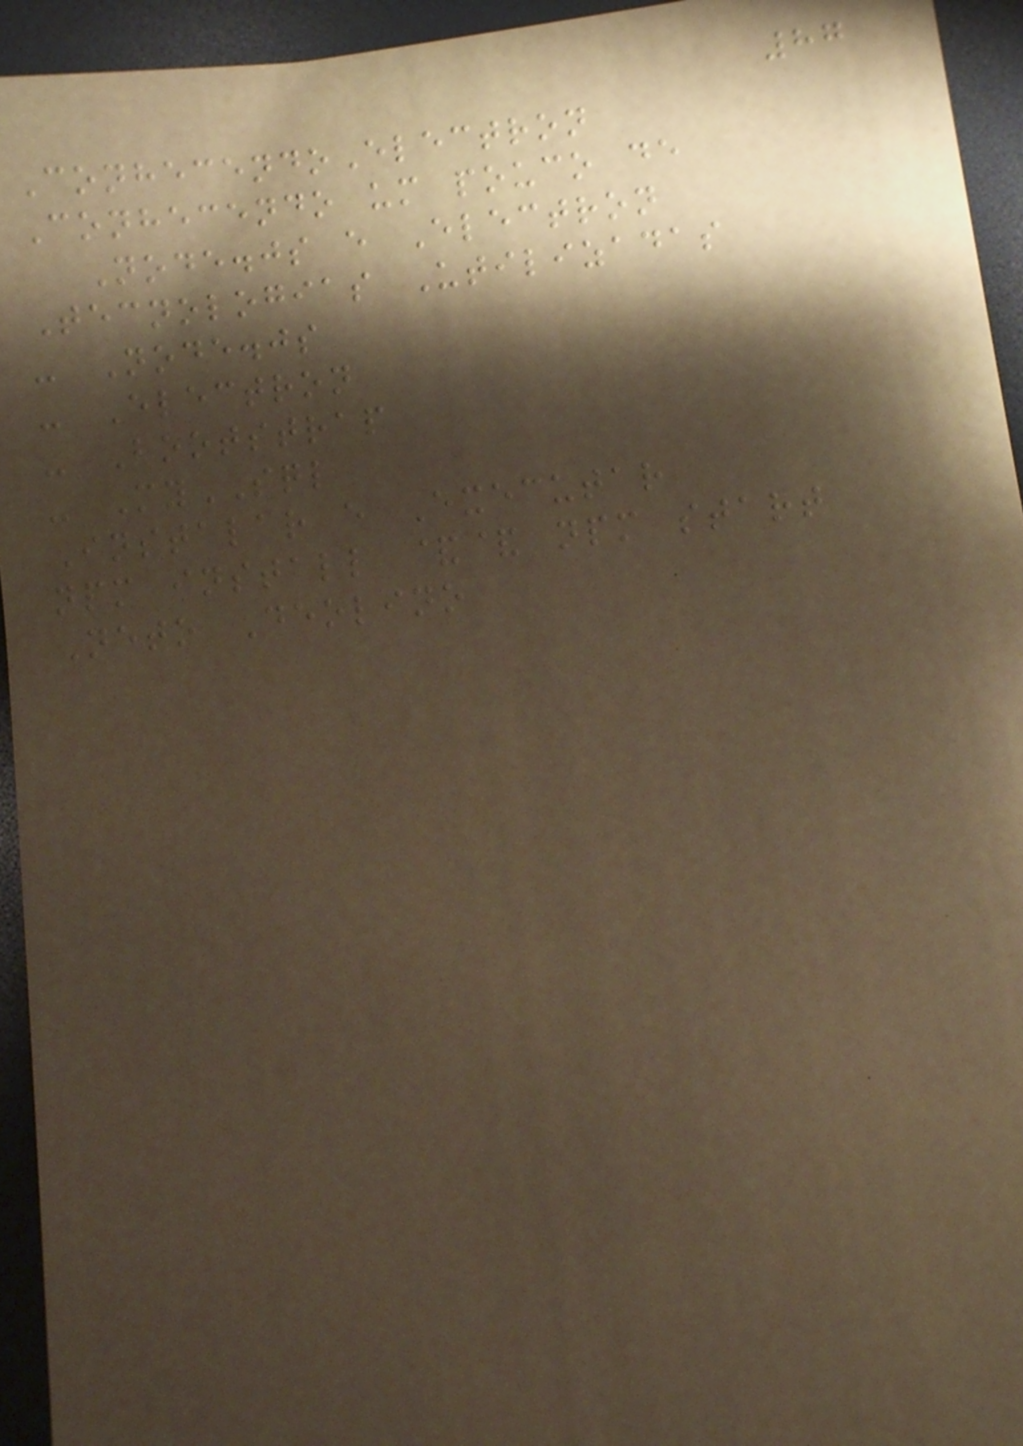87
ConhecendoElectron
Conhecendo um pouco de
Node.js e Electron
Tecnologias Utilizadas
- Node.js
- Electron
- Bootstrap
- MySQL
Instalar e Executar
npm install && npm start
Neto Deolino
